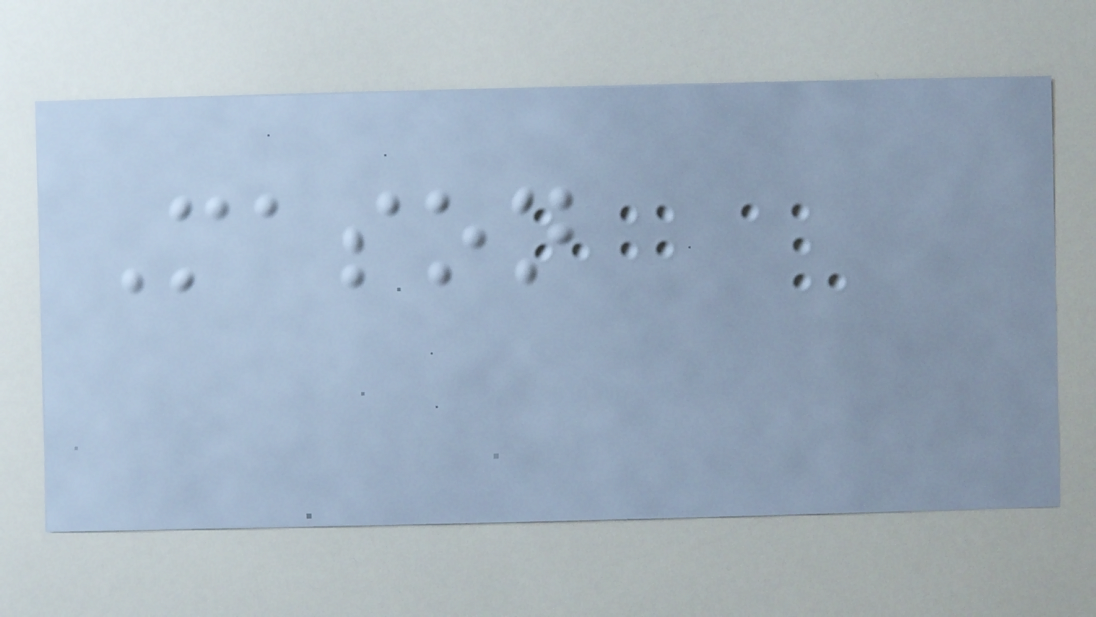Mason
